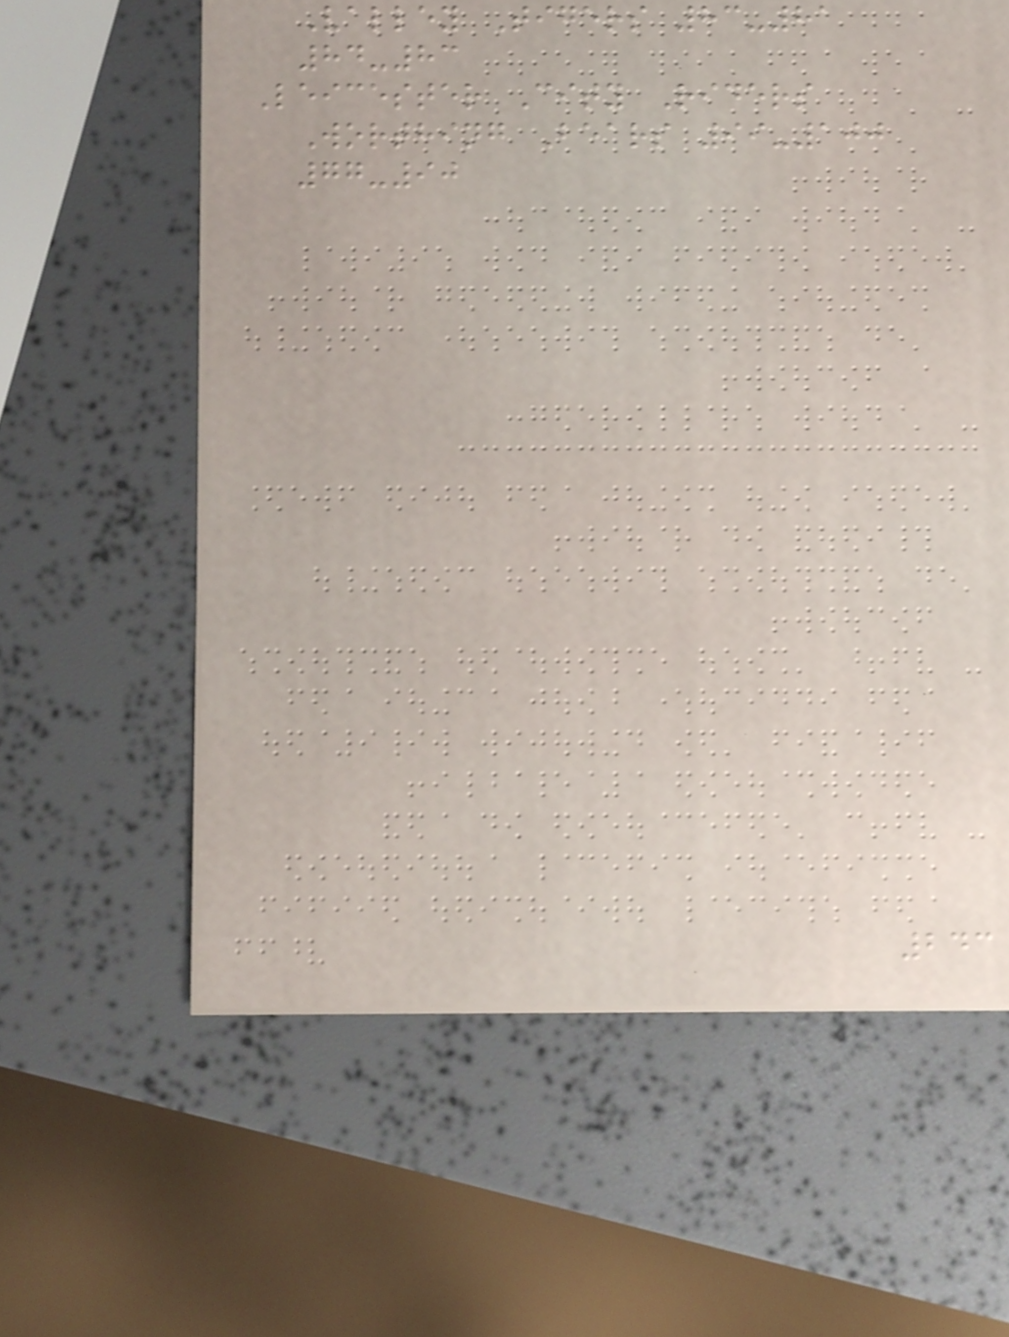Valley Tigers 83-81
84-83
Leicester City Riders
Worthing Bears 99-100
77-90
243
